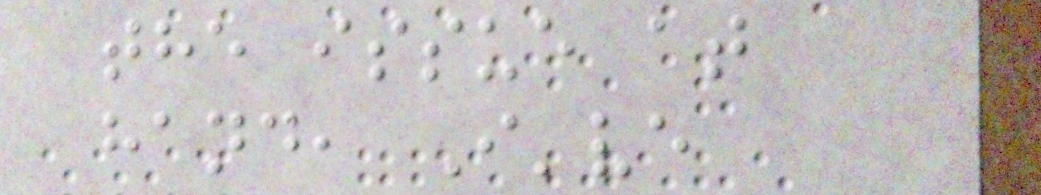the issue at
hand, I've
